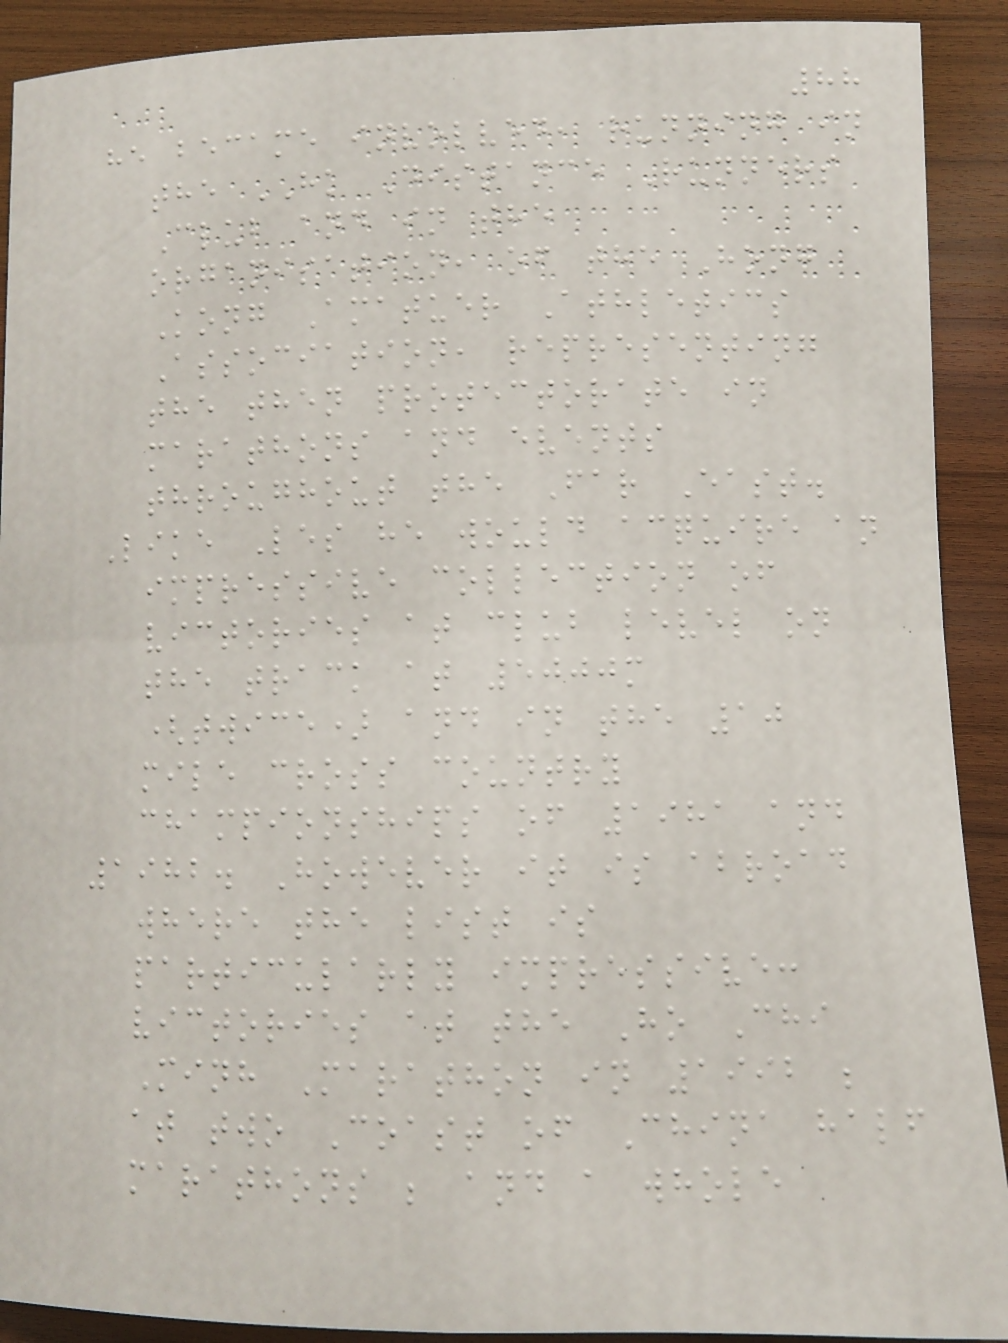88
he became involved, running in
the HK Distance Runners
Club and in the
organisation, of the Hong
Kong Amatuer Athletics
Association, representing
the then protectorate in
marathons and events
throughout the Far East.
Like Les he would acquire an
impressive collection of
victories at club level on
the track at 5000m
(twice) and in the 10
mile cross country
championships of 1981 and
1982. However it is abroad
where the list is
particularly impressive:
victories at the Ho Chi
Minh Marathon in 1992 ;
at two Coast of China half
marathons ; and a whole
